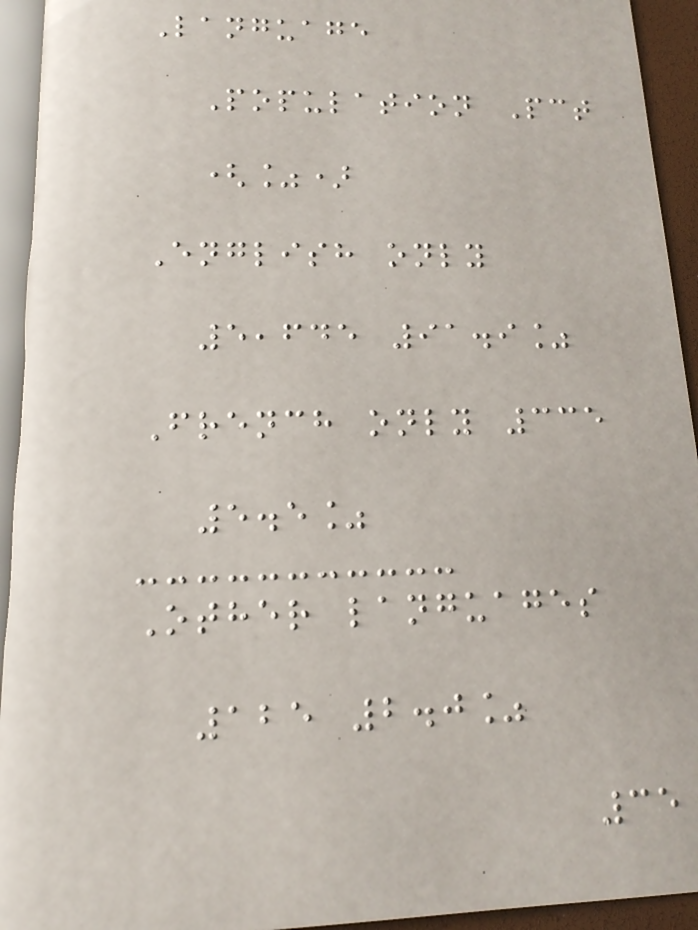Language
Population Pct
(%)
English only
5,645 91.9%
French only 335
5.5%
Other languages
125 2.0%
35
